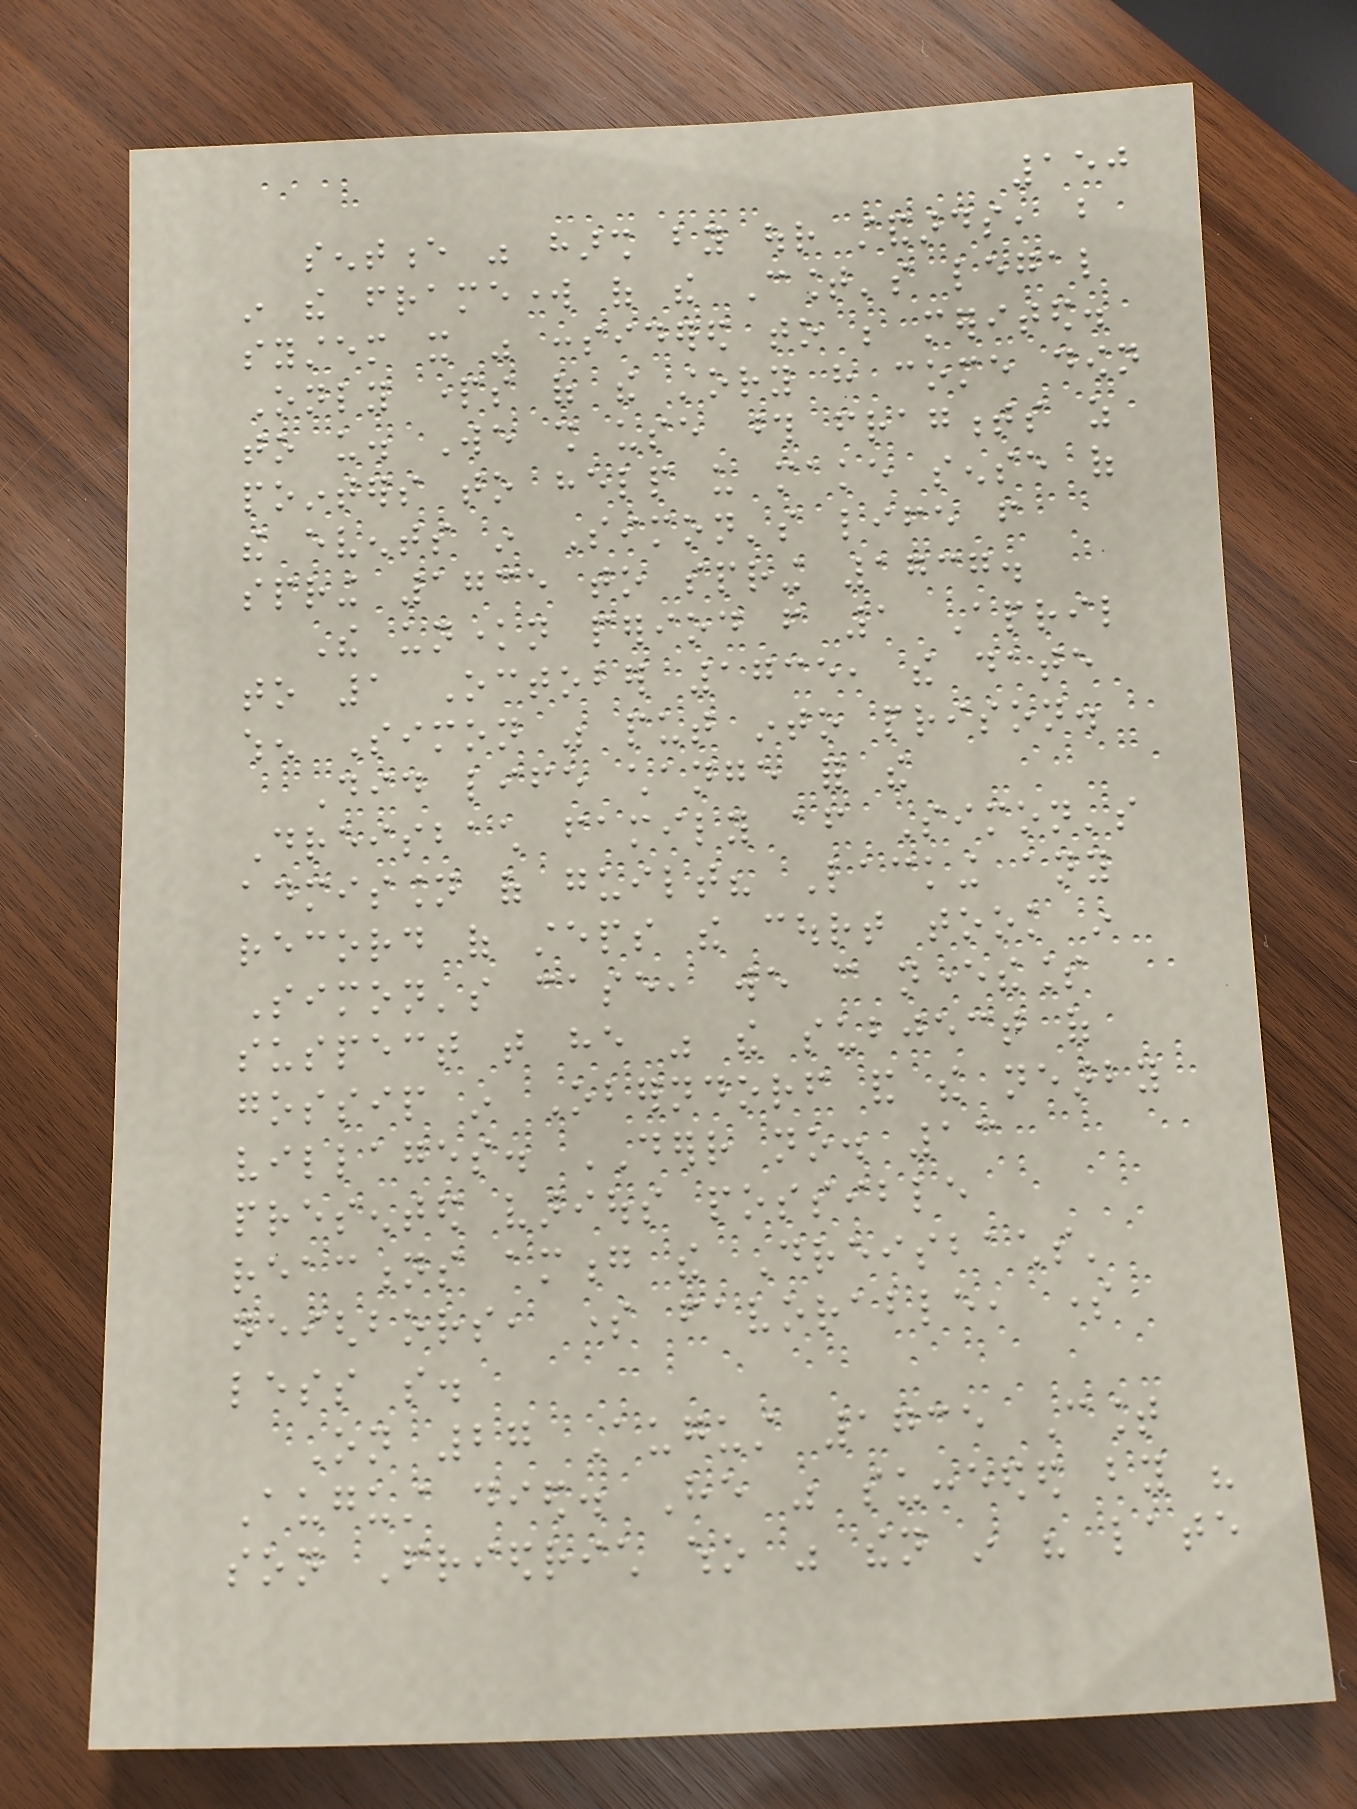150
sentence was harsh by our standards, but
in the framework of the Count's legal
system it was considered to be merited.
Only parts of the story have come down
to us. We shall use those fragments as
pointers to help us make sense of
the events in Simon's life from
spring 1735 to spring 1737.
The unknown period from 1 April
to 1 October 1735, the date
when Simon was put into prison.
Did life change for the
Dreisbach family after Simon's
admission of guilt? Lacking any
record of steps the court took in
Simon's case, we can nevertheless
suspect that he was the subject of
gossip in Oberndorf and the nearby
villages. DERR no. 13
presented various possible
reactions among the Dreisbachs'
neighbors, some favorable, some
less so.
On 27 August 1735 Count
August died. He was succeeded by his
son Friedrich who was then in his late
